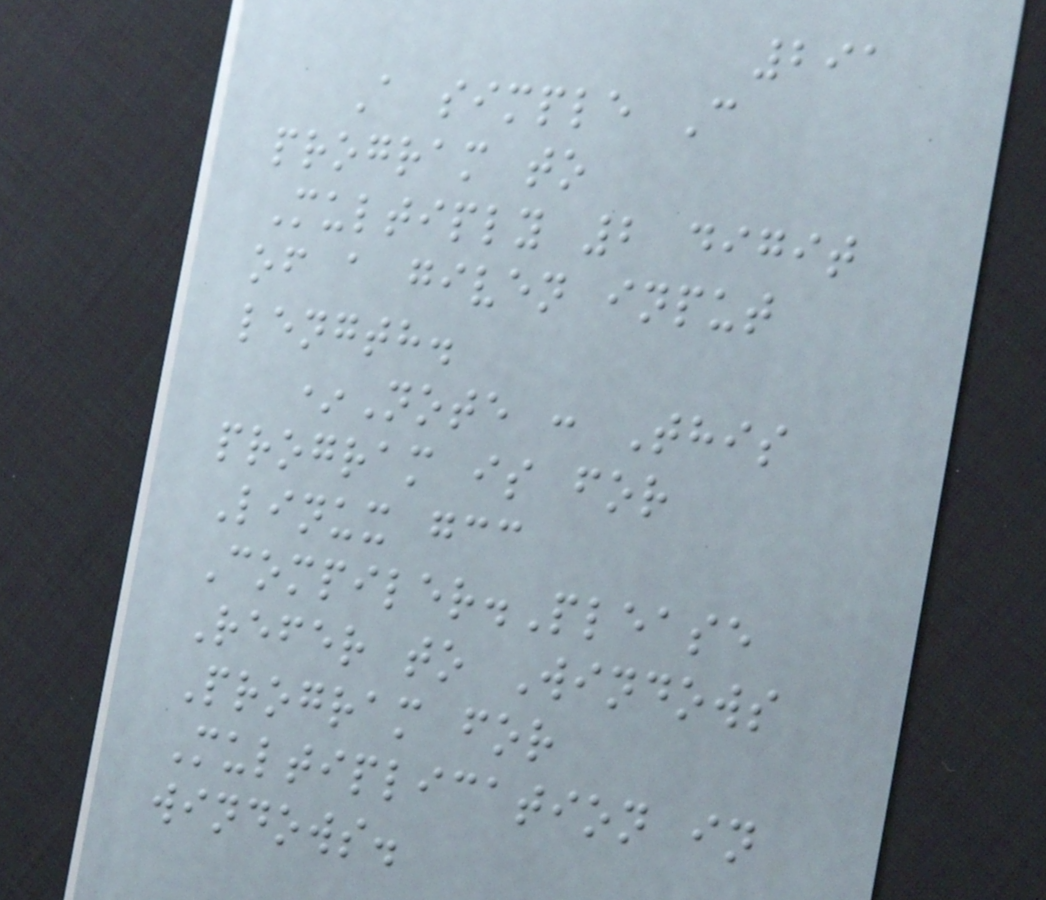291
A simple C
program to
Multiply 2 digit
of a given input
length.
*Note : This
program is for
Linux gcc
Compiler.Please
Refer to Windows
Program for
Multiplication in
windows.
